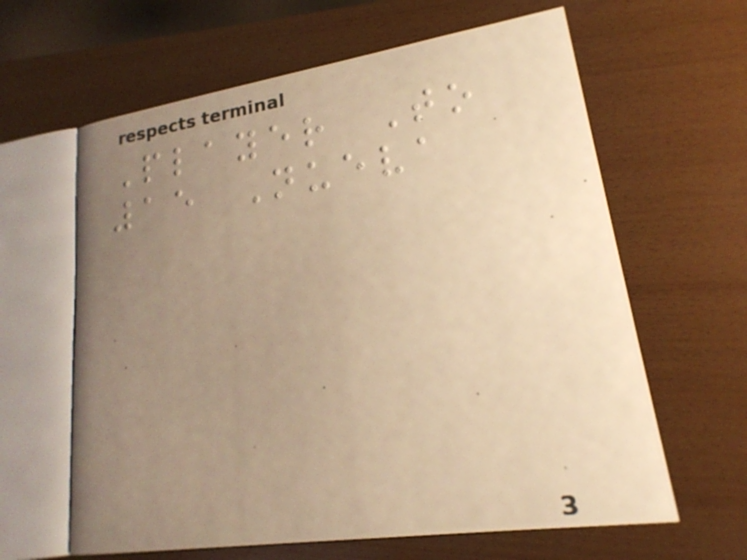Player To
15 Nueva
